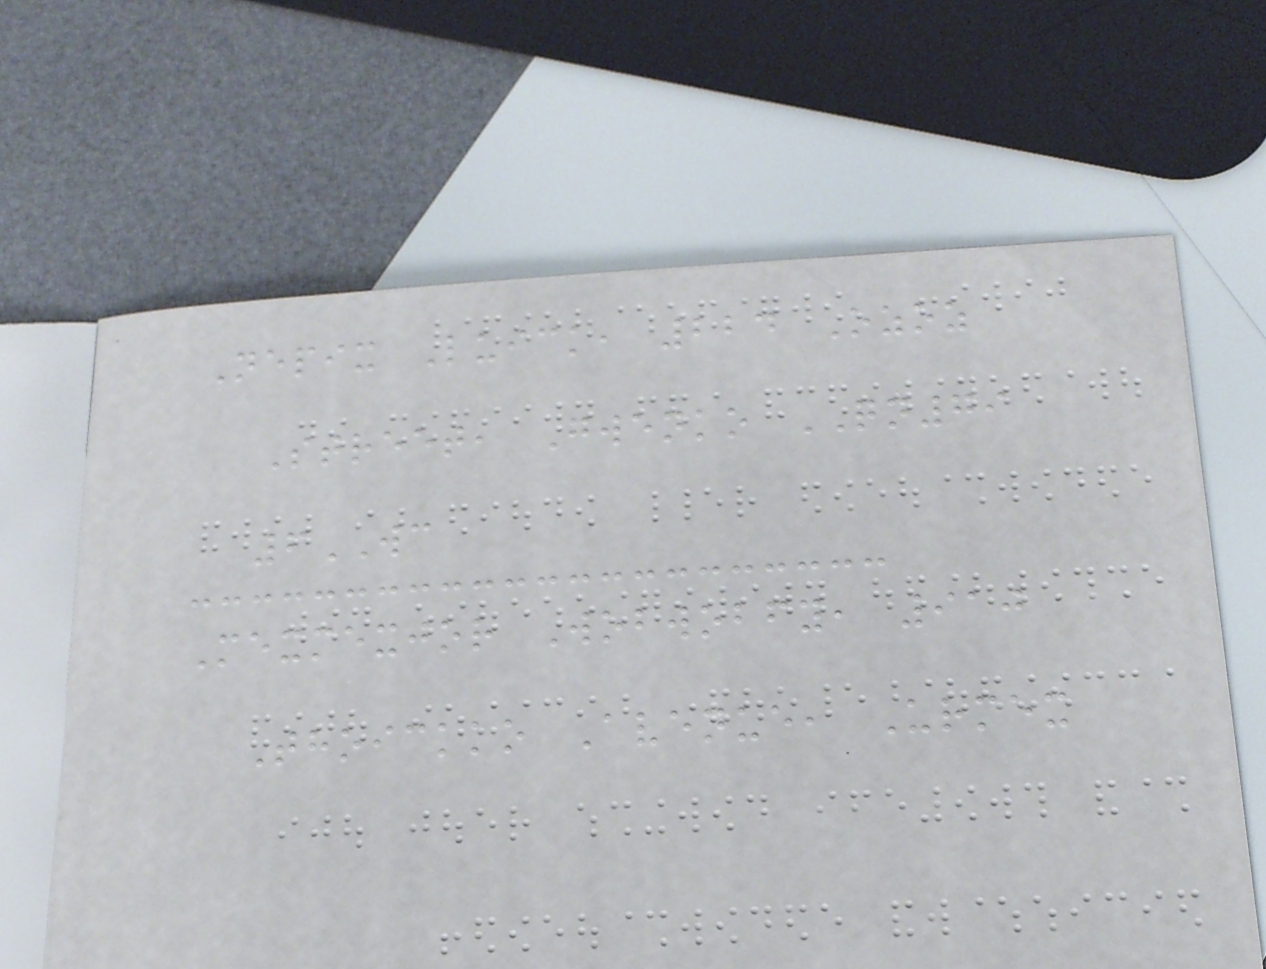Nepix Luick, 224 Ozoz
Street, Gwenko QN79
6WC
Mexmexjor Wobwobfy, 910
Thoickko Avenue, Urmex
